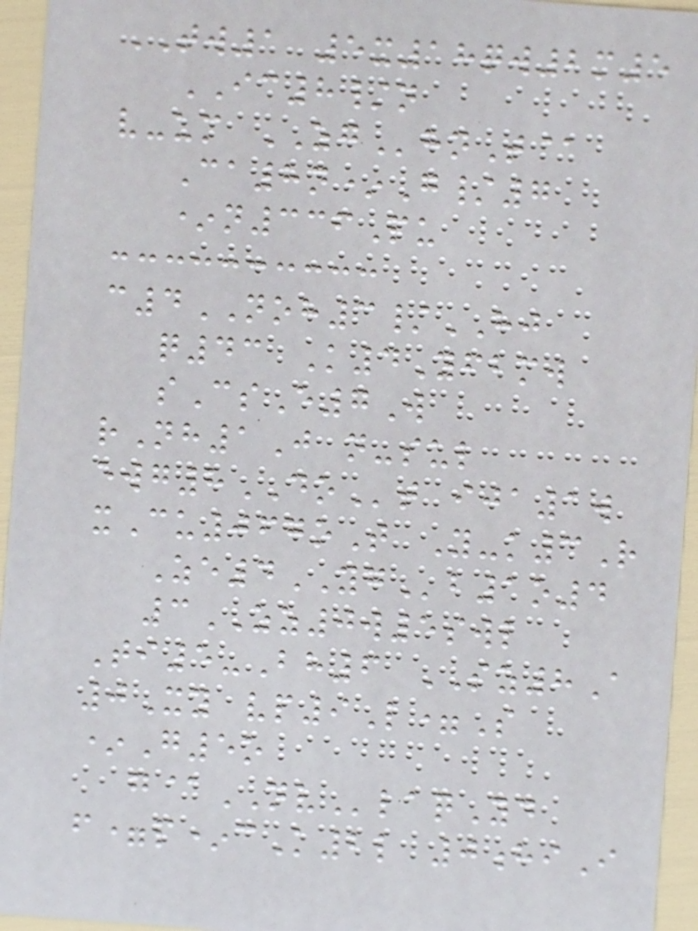TW1 5x18qw2m5
IC8/n
v-um ZGhnT@
Ca8n*G/7
*n336Pu
c4NOH3/HJ
q43 K4Yfbmw
sCsE7W
rNh1J n-sul
ewg8DOt ija1w
xCu067oT Y-k3R
Ze4YGb1o4
3ZZ0w5swl
Ti5-Bh6 SZ8A
0Xy vp9L=S
*G5o
g@NVlaqYd
f=p*cK2l 0hiI
